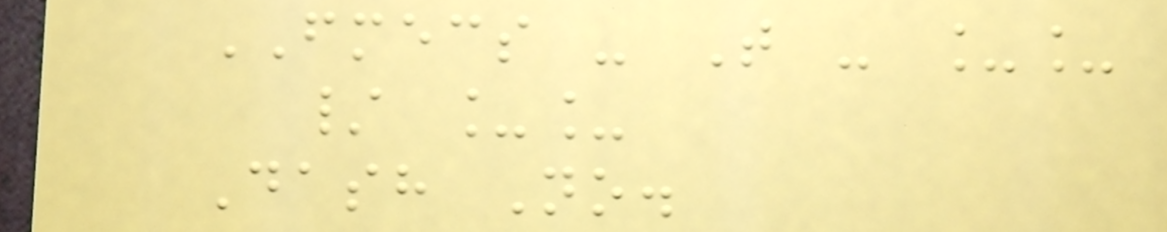FMECS - T - __
/ __
Dash No.
